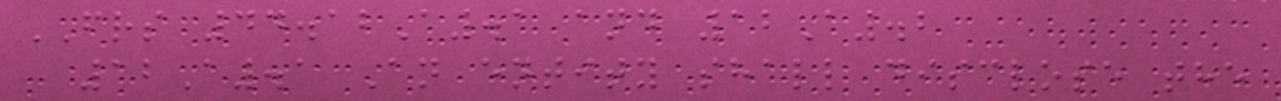FRS 44.12A.1 and 12A.2
12A.1 An entity shall disclose the
